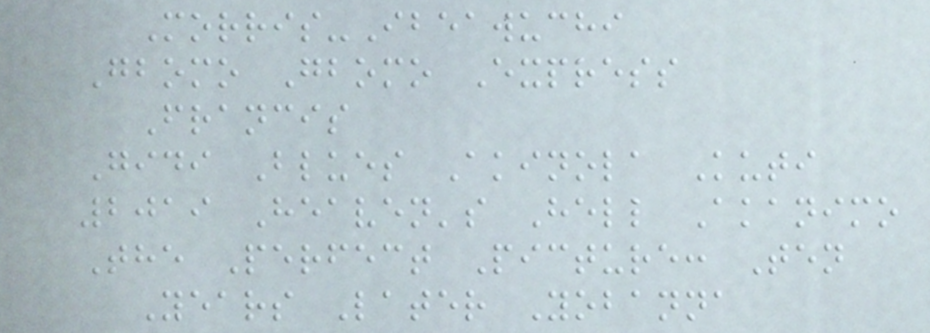Morris-Ibeawuchi
Gbomo Gbomo Express
Francis
Gidi Blues Akinola Kuti
2019 Heaven's Hell Akanimo
The Perfect Picture: Ten
Years Later Yobanna
